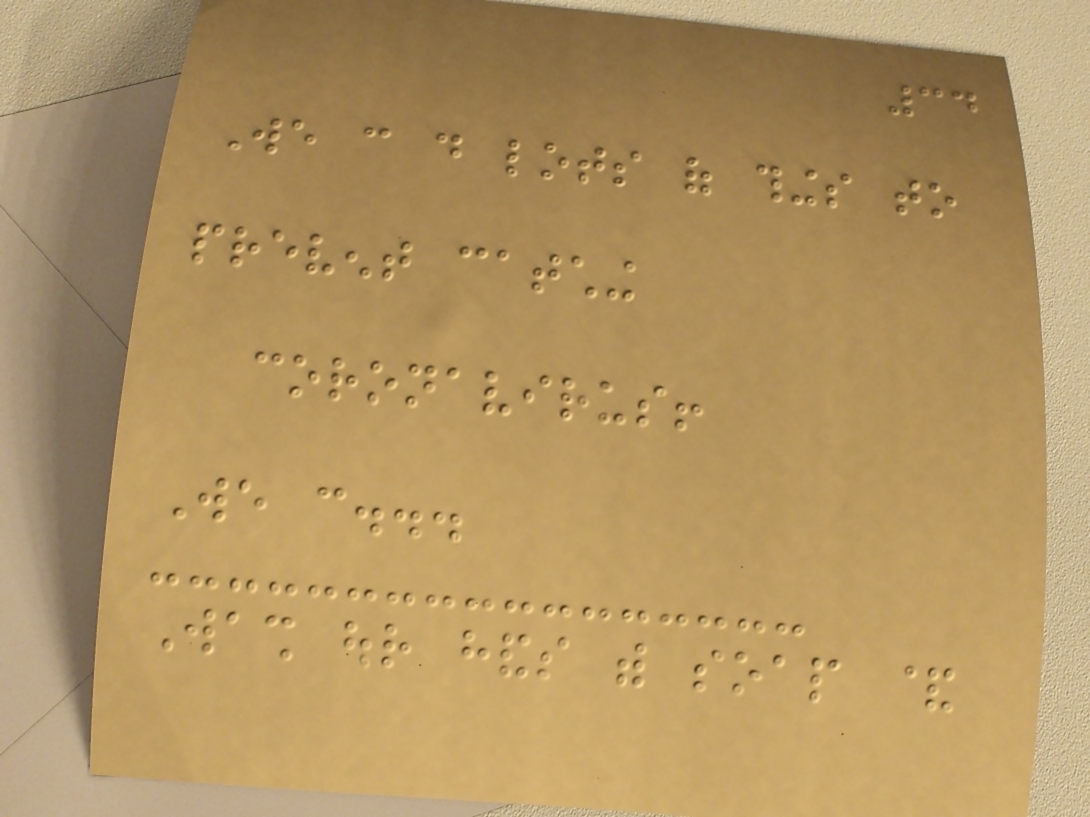34
We can do lots of things to
prevent catching
coronavirus!
We can...
Wash our hands with soap &
